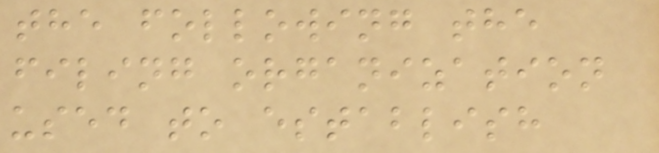the following the
filing organization
used to establish
